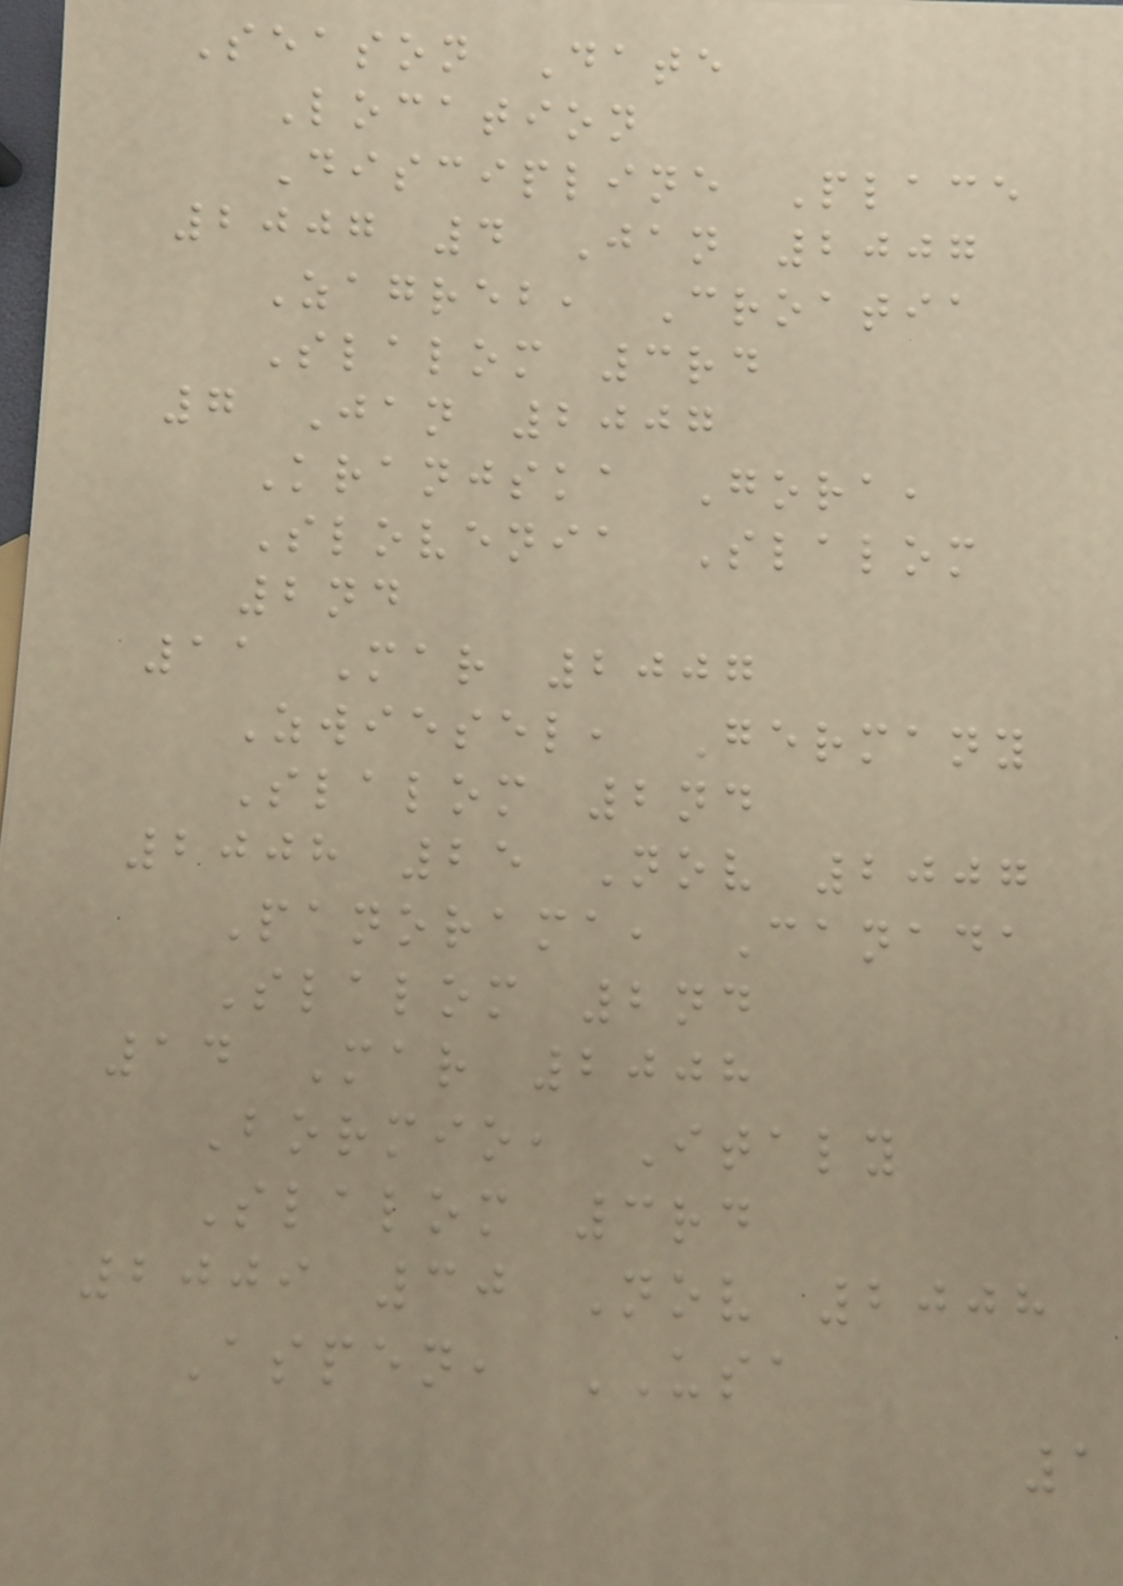Season Date
Location
Discipline Place
2007 4 Jan 2007
Zagreb, Croatia
Slalom 3rd
7 Jan 2007
Kranjska Gora,
Slovenia Slalom
2nd
11 Mar 2007
Zwiesel, Germany
Slalom 2nd
2008 25 Nov 2007
Panorama, Canada
Slalom 2nd
14 Mar 2008
Bormio, Italy
Slalom 3rd
2009 30 Nov 2008
Aspen, USA
1
